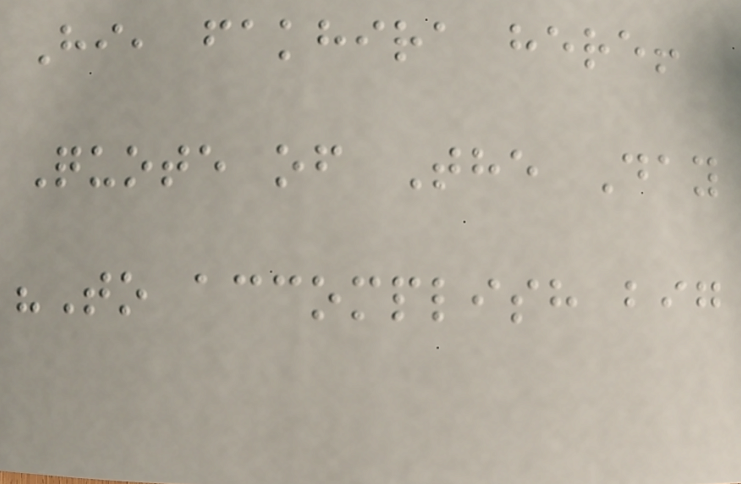Hi, fakhira here!
Quote of The Day
"To accomplish big
